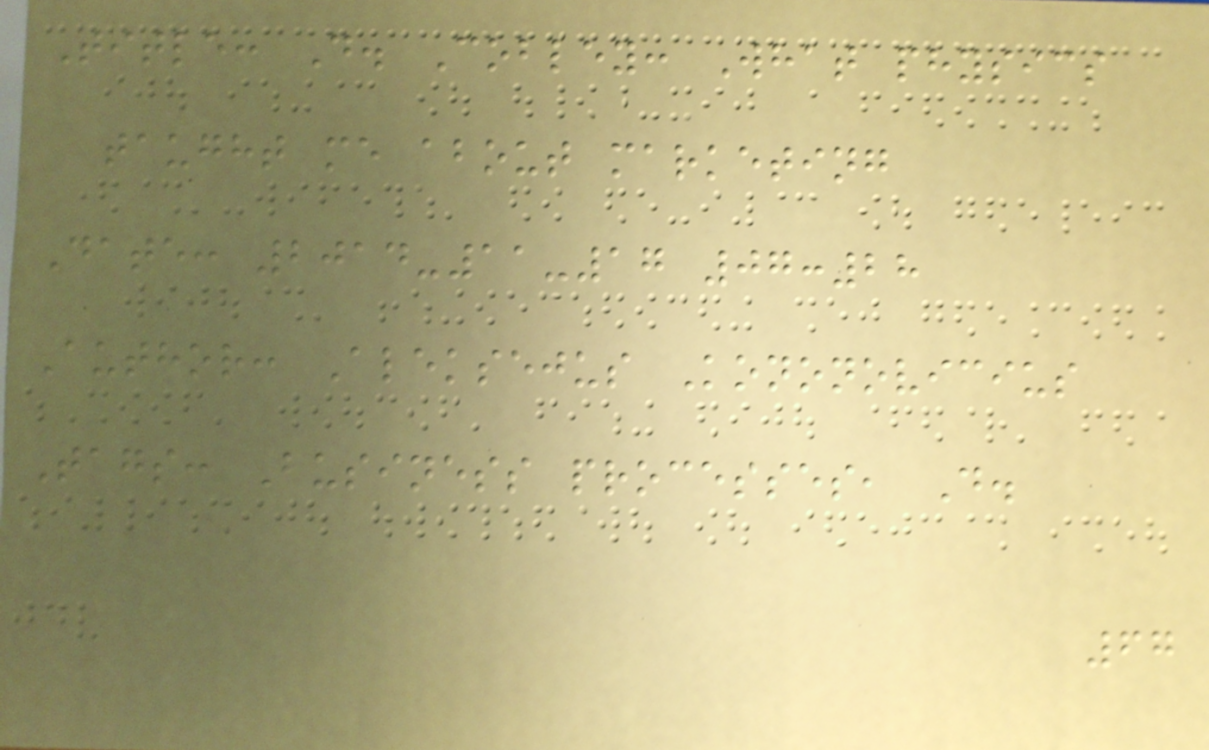Title: D. Cobley: What physics
taught me about marketing
Date: 2014-11-17 07:28
Author: Aleksejus Kononovicius
Tags: Business processes, D.
67
